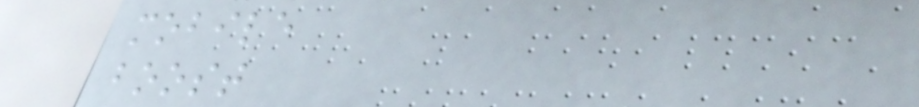mobile
boost
